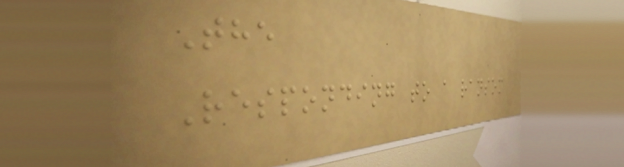The
Responding to a ransom
